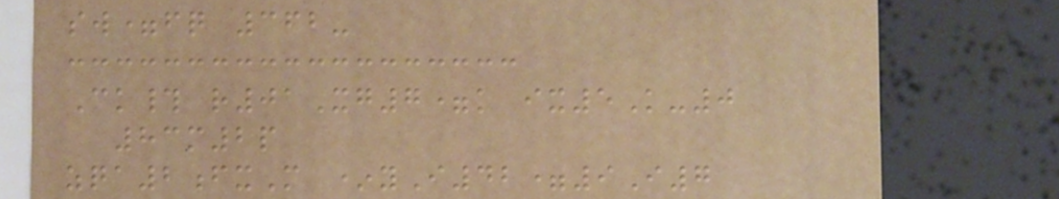sw=fq 362-
Ck# r01Xg7=k ix5K-0
83m2p
zqa2fxM *yI42=9I7
